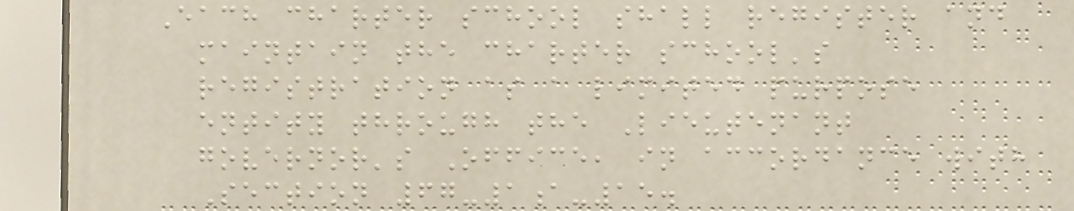Each charter school shall register and
maintain the charter school's
registration as a limited purpose
entity through the Lieutenant
governor's Office, in accordance with
Section 67-1a-15.
